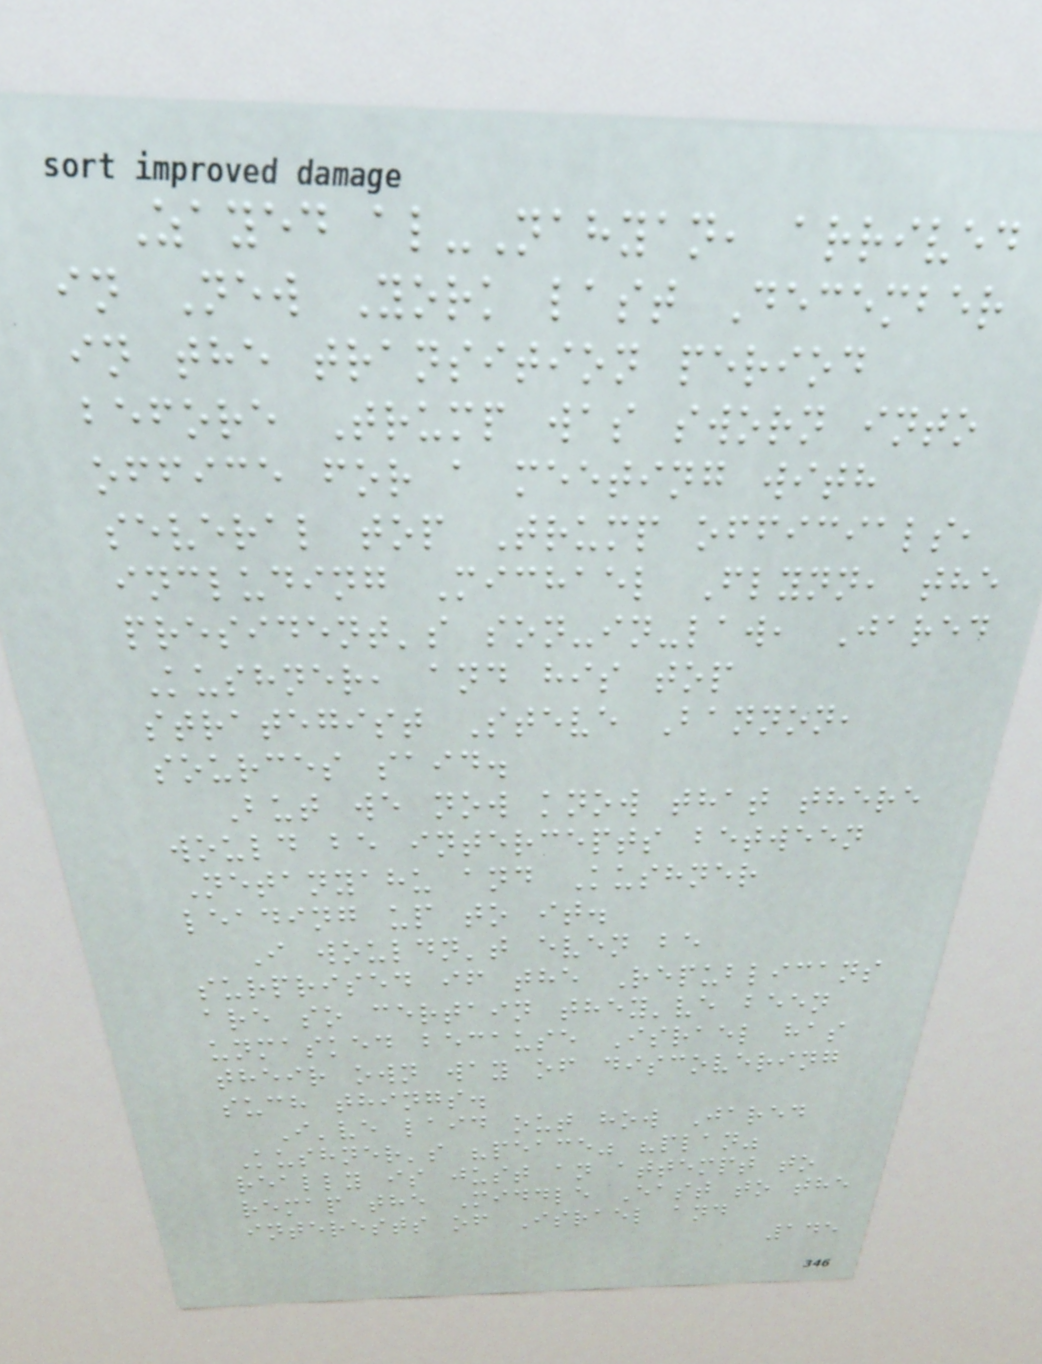Zayed al-Nahyan, arrived
in New York last December
in the transition period
before Trump was sworn into
office for a meeting with
several top Trump officials,
including Michael Flynn, the
president's son-in-law, Jared
Kushner, and his top
strategist Steve Bannon,
sources said.
But we now know that there
would be intercepts between
Netanyahu and Kushner
leading up to it.
I wouldn't even be
surprised if the Republicans
are so certain they've been
unmasked because Israel has
their own way of discovering
such things.
I've laid out how Jared
Kushner's "peace" "plan"
really is just an attempt to
remap the Middle East to the
interests of Israel and
145
